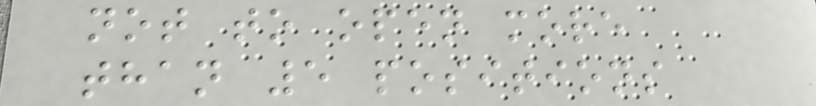not to open more
than 5 positions
